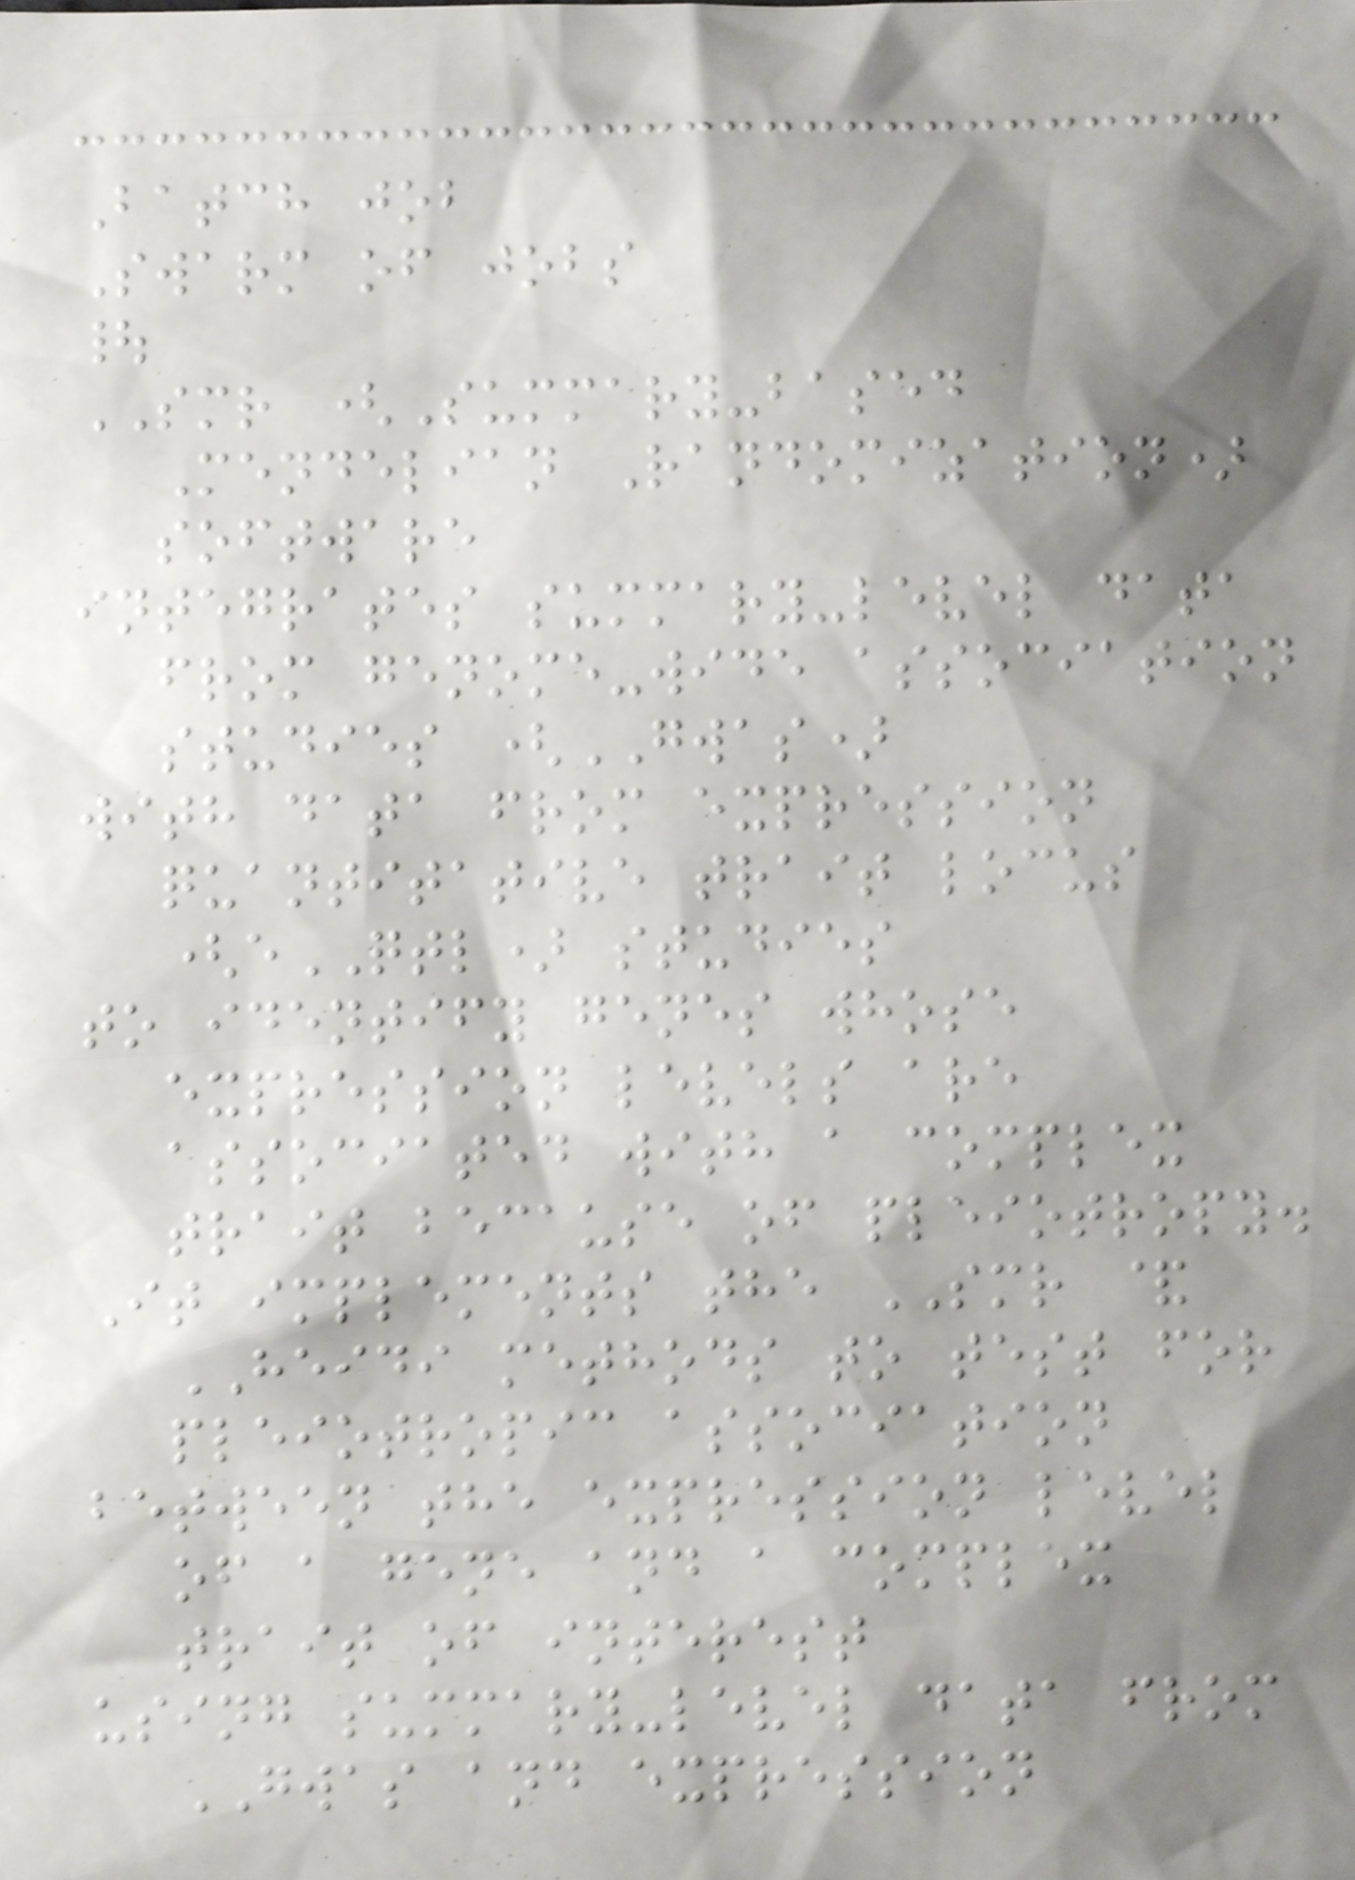Batch job
Swarm of jobs
|
SMR (Summary-based
Mendelian Randomization)
software
integrates summary-level data
from genome-wide association
studies (GWAS)
with data from expression
quantitative trait locus
(eQTL) studies
to identify genes whose
expression levels are
associated with a complex
trait because of pleiotropy.
It implements the SMR &
HEIDI methods to test for
pleiotropic association
between the expression level
of a gene and a complex
trait of interest
using summary-level data from
GWAS and expression
